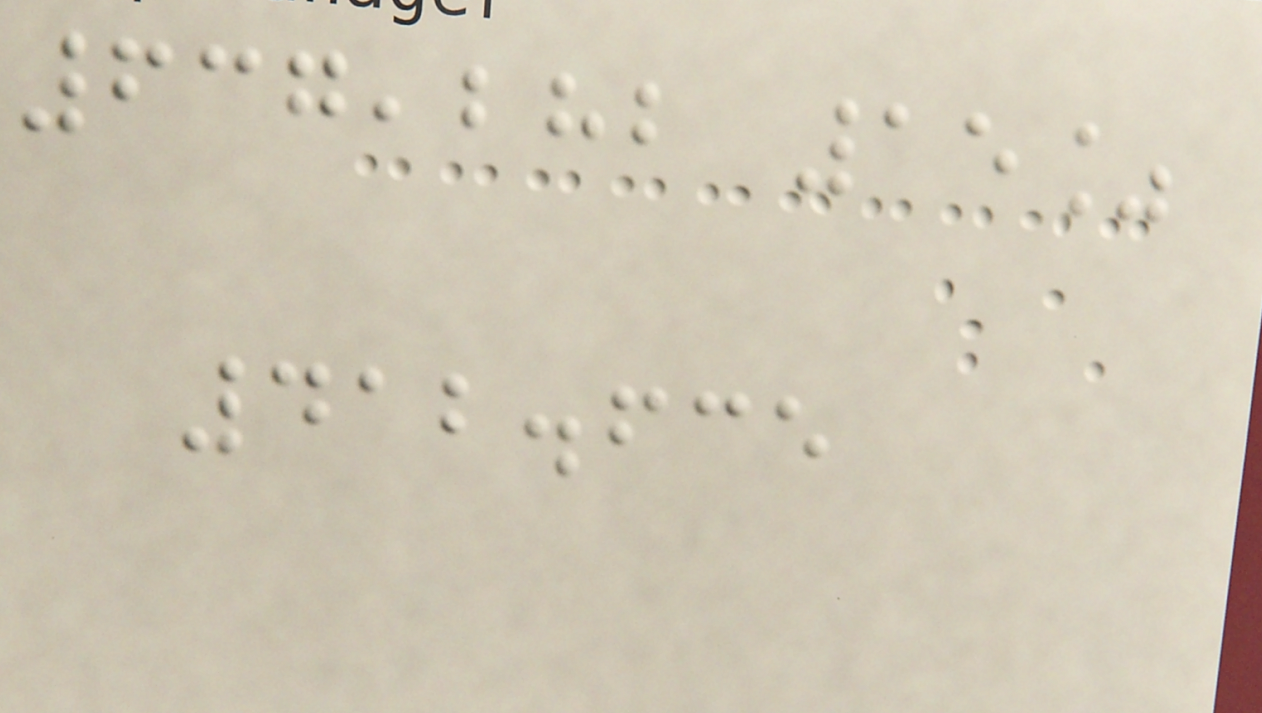637,282 15%
412.635
